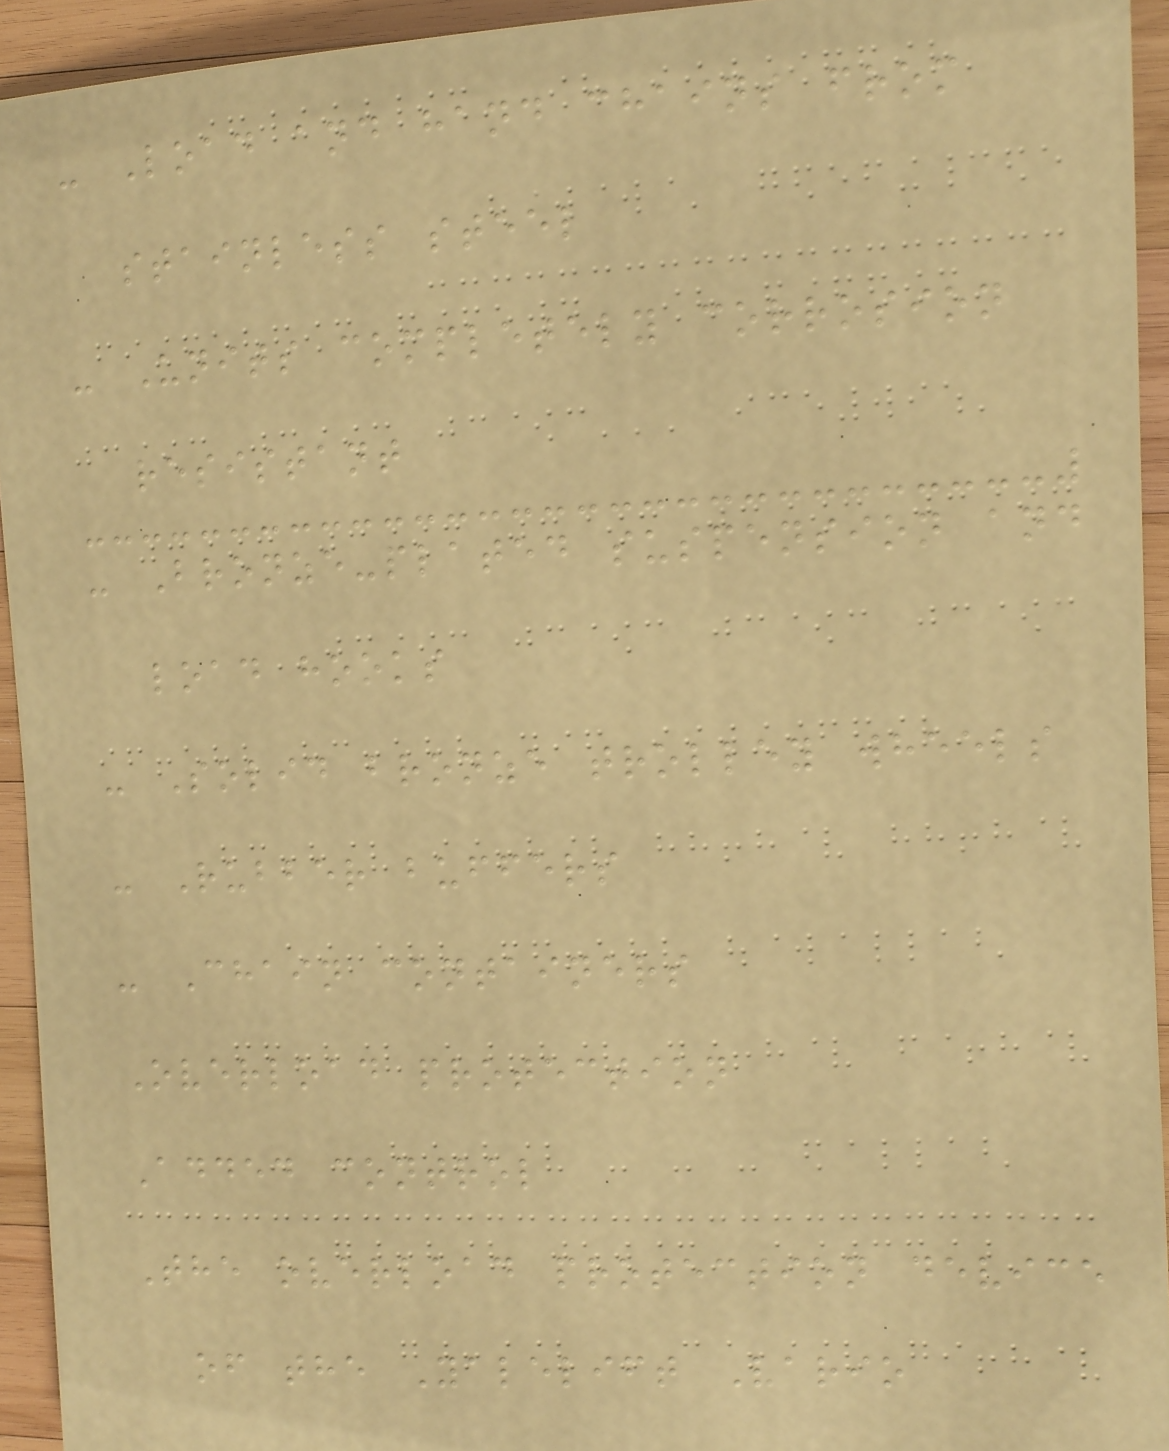- Load and hand chains from
stainless steel
- Units completely corrosion
resistant
- Bronze-plated suspension and
load hooks
- Solid bronze trolley wheels
- Rubber buffers
- Chain containers
Overload protection
Added control
The overload protection device
of the Yalelift Vario
